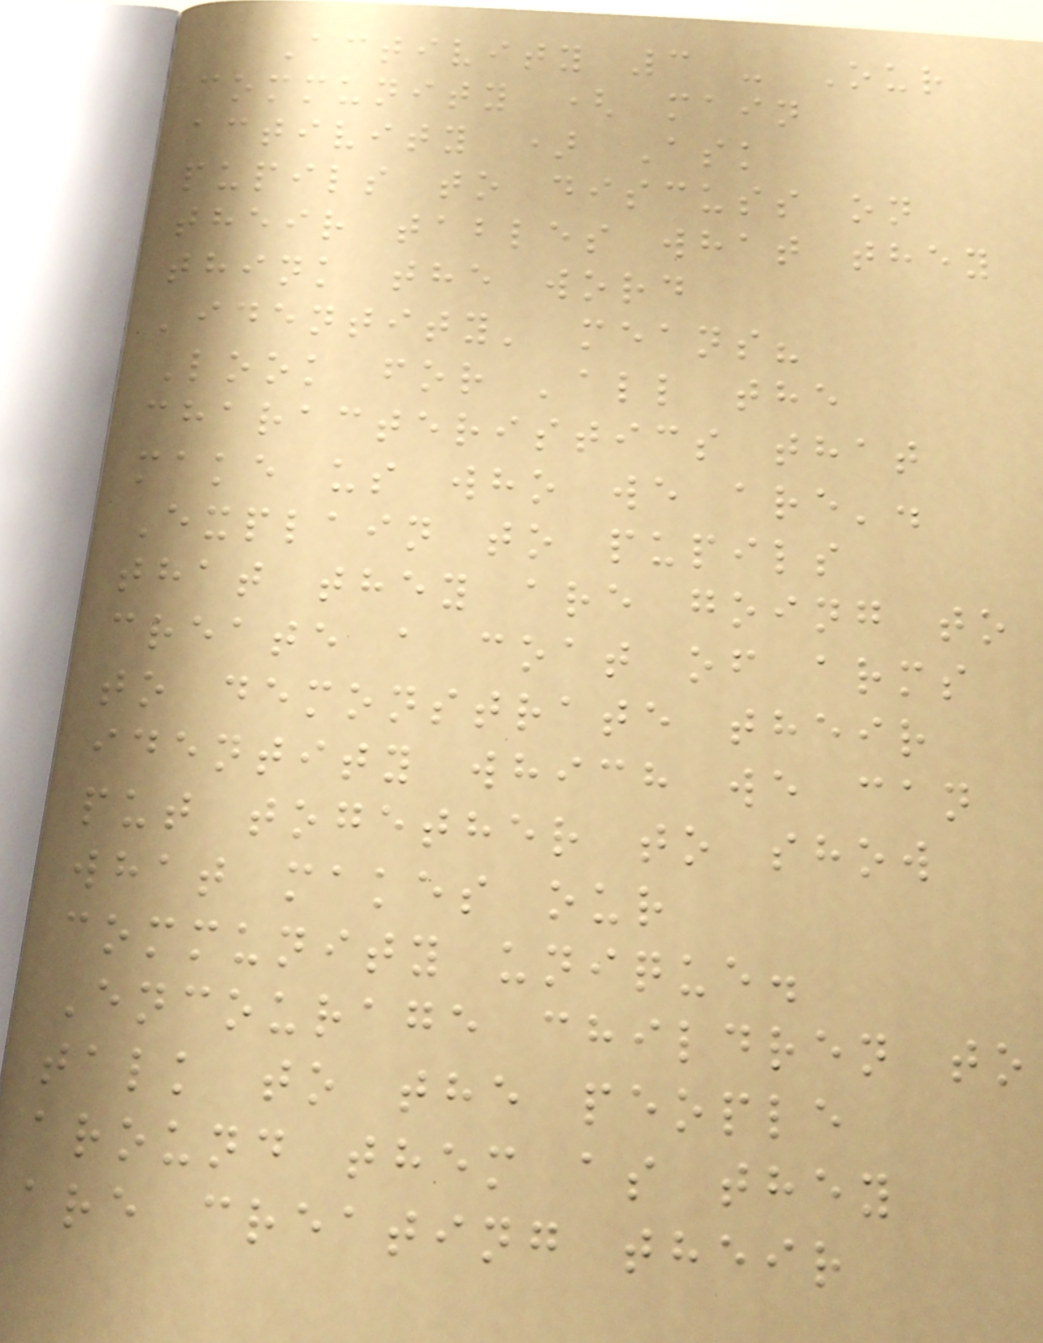Activity 3 - Our
community ( main
activity ) Ask
pupils to discuss on
their tables what they
think the word
'identity' means?
Look for 'all the
characteristics that
make us who we are'.
Explain to pupils
that they are going to
create a coat of arms
to demonstrate their
identity which we can
put together to show
what makes our
community unique.
Encourage children to
talk to the people
around them as they
are creating their
